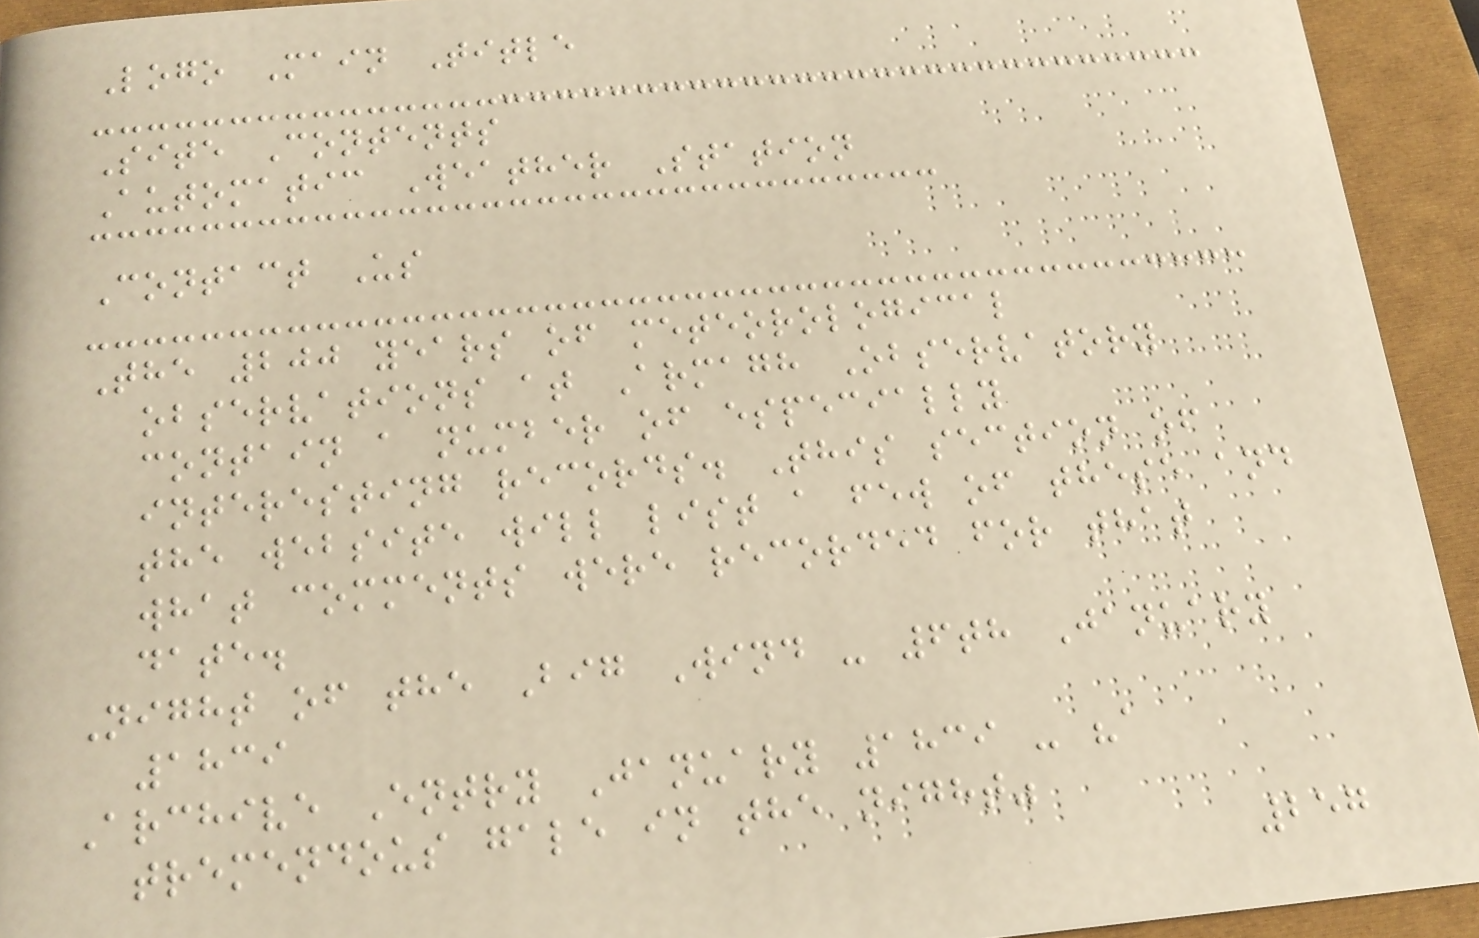Logo Main Title
Site Contents
Automatic Weather Station
Contact Us
The 200 years of meteorological
observations at Armagh Observatory
contain a number of especially
interesting records. This section of
the website will list a few of these and
what comments were recorded for that
date.
Night of the Big Wind - 6th January
1839
Archive Entry January 1839 - "a
tremendous gale in the night"
257
